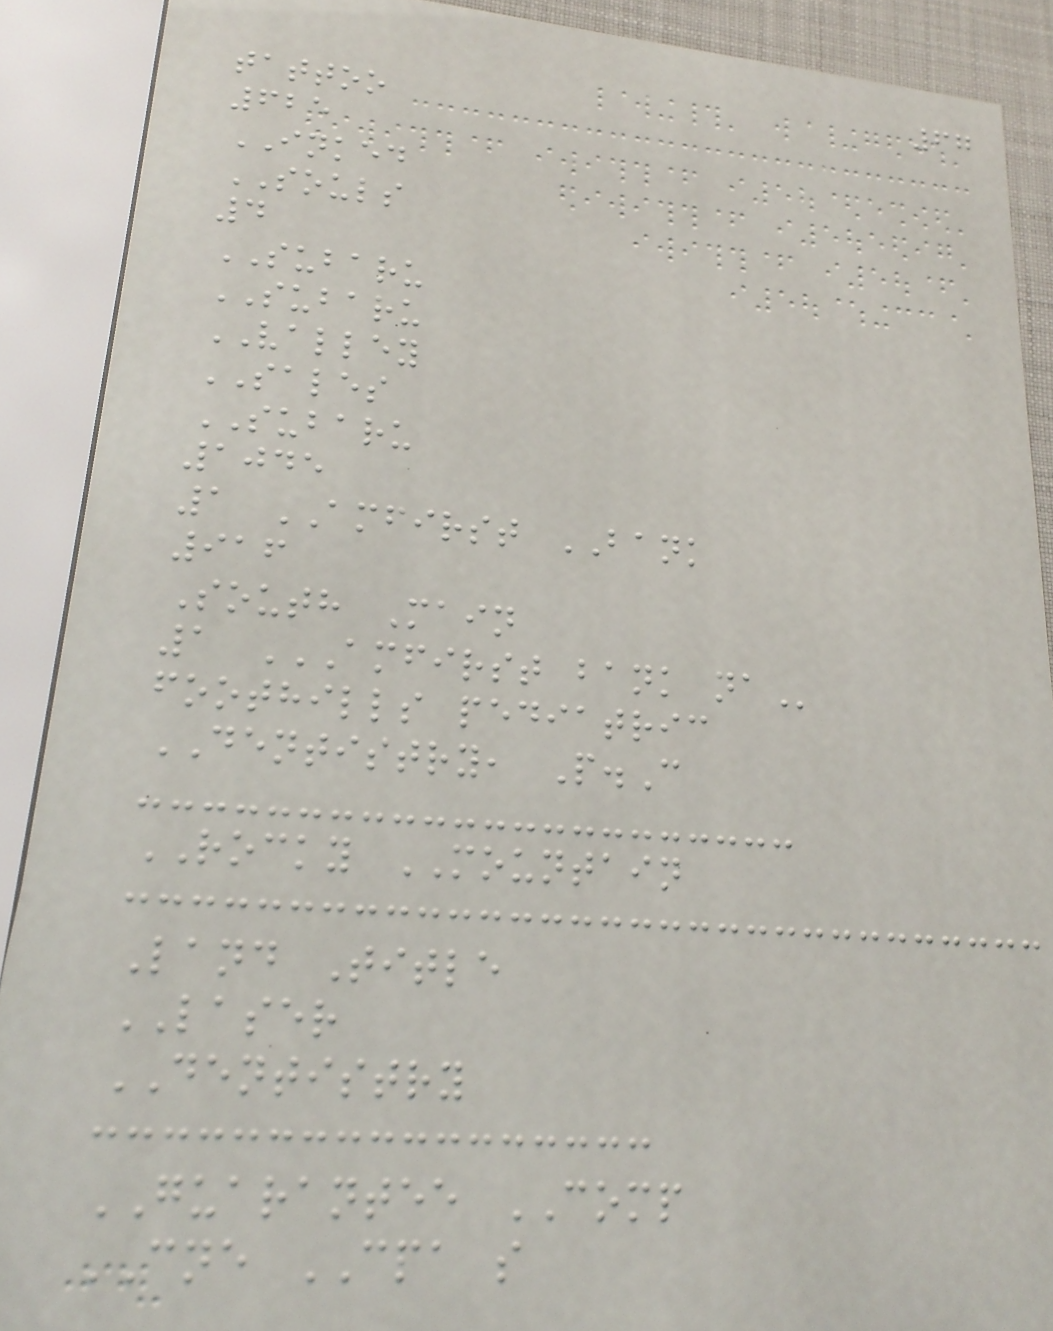67
tattoo
625
INKED
SOULS
4
SUBARU
SUBARU
VALLEY
SALES
SUBARU
1045
1 AMFIRST BANK
916
South Main
1 AMFIRST BANK NA
foothills pediatric
DENTISTRY, P.C
ROCKY MOUNTAIN
Land Title
LASER
DENTISTRY
GUARANTEE COMP
CNE CPA s
